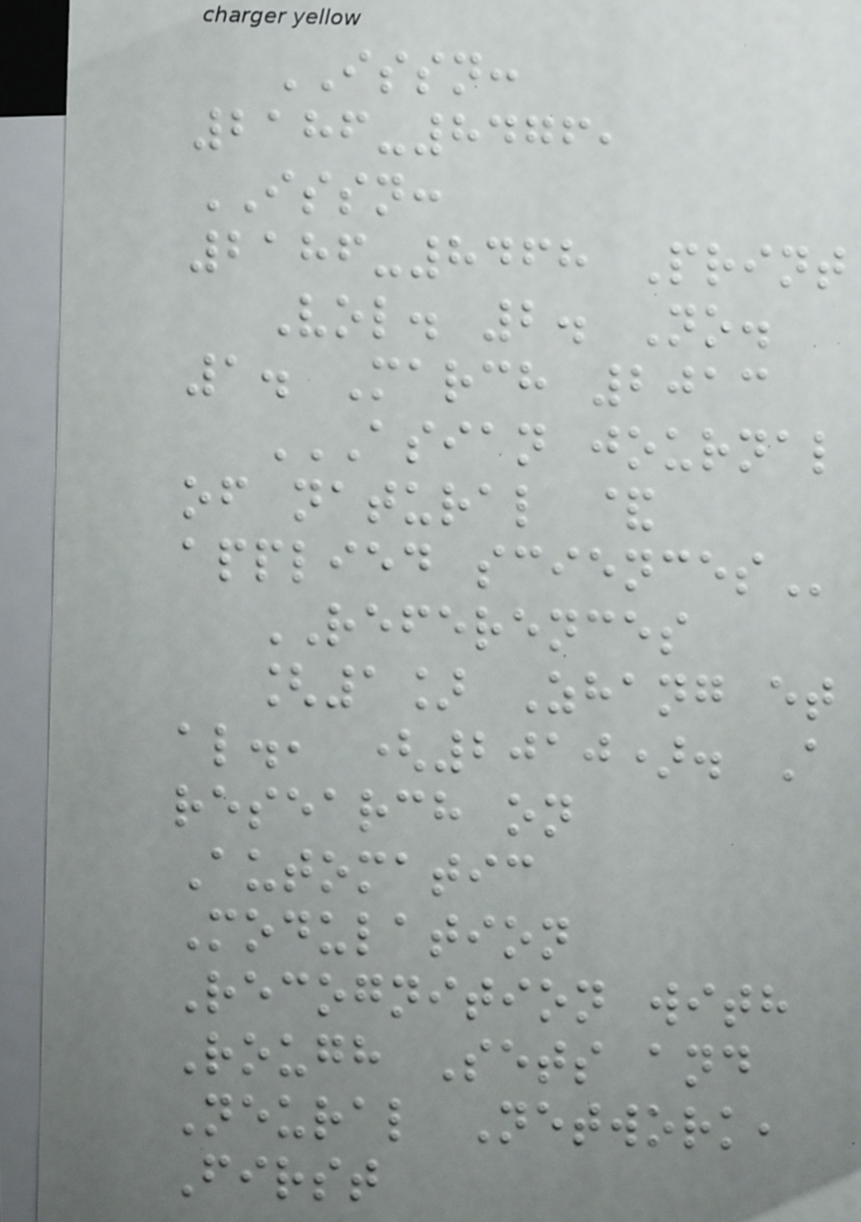ISSN:
2186-8476,
ISSN:
2186-8468 Print
Vol. 2. No.
1. March 2013
ASIAN JOURNAL
OF NATURAL &
APPLIED SCIENCES
REFERENCES
[1] Zhang et
al., (2010). A
research on
Automatic
Modulation
Recognition with
Rough Sets and
Neural Network,
First
